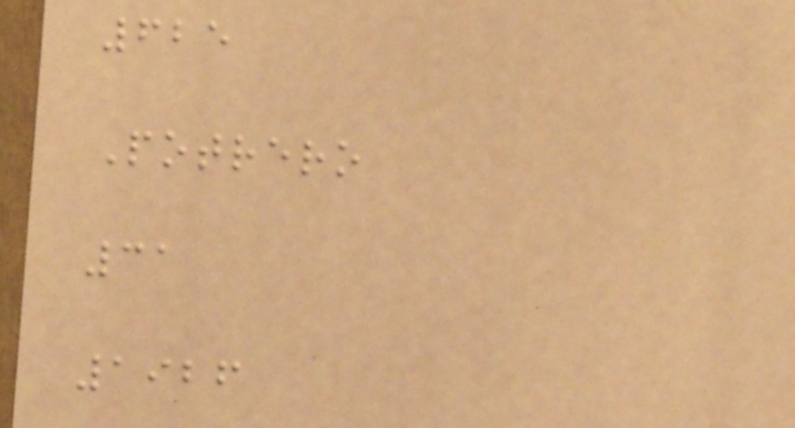625
Potrero
31
1926
